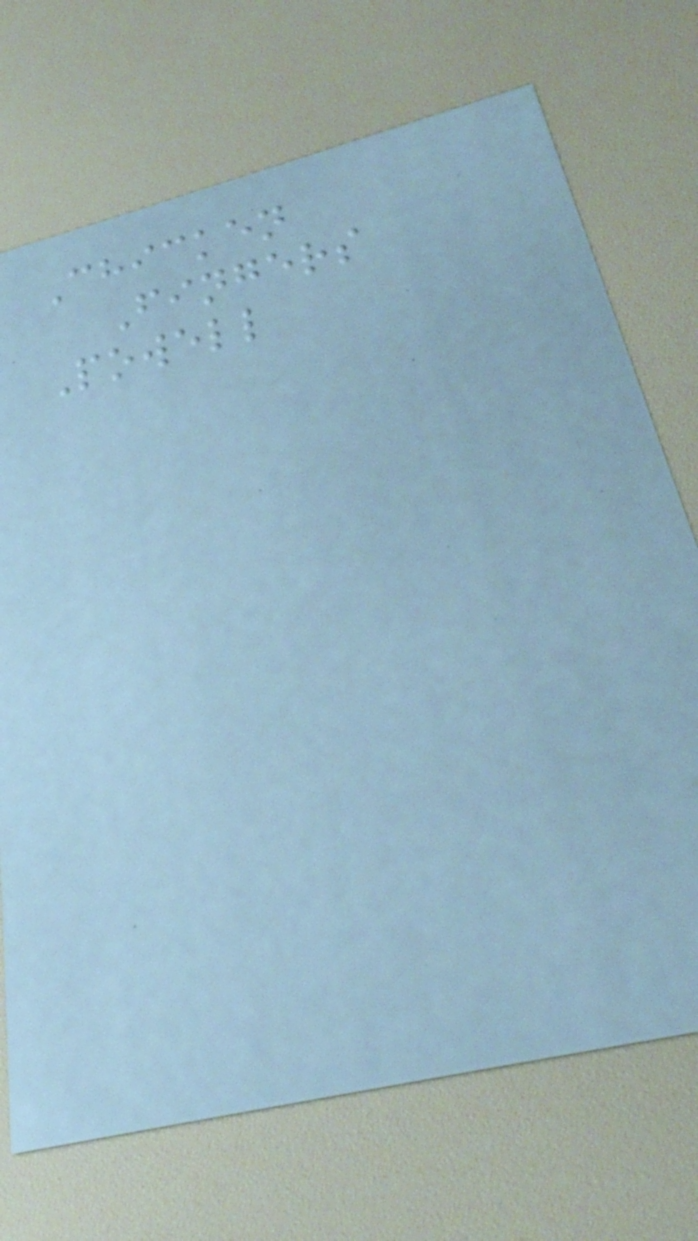Chicken
Fingers
Powell
